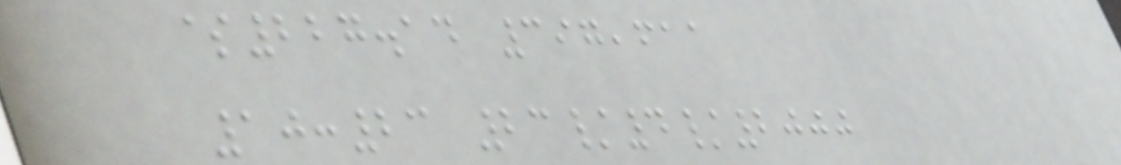$227.14 397,611
10:23 23/4/2000
